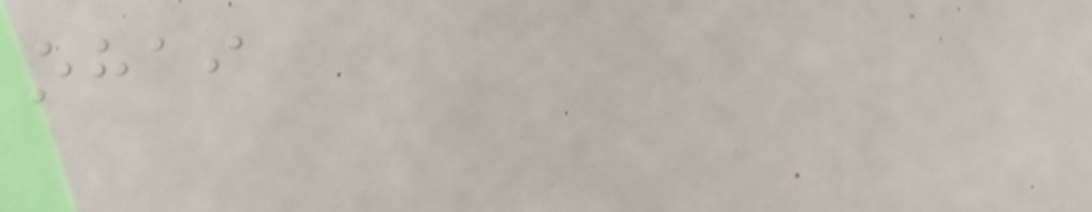ohai
